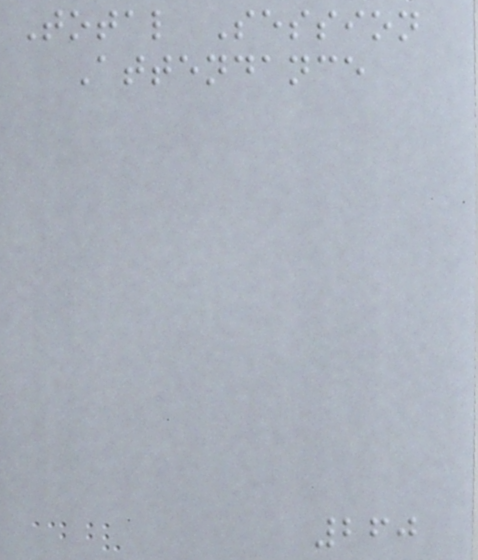Total Session
Attendance
260
